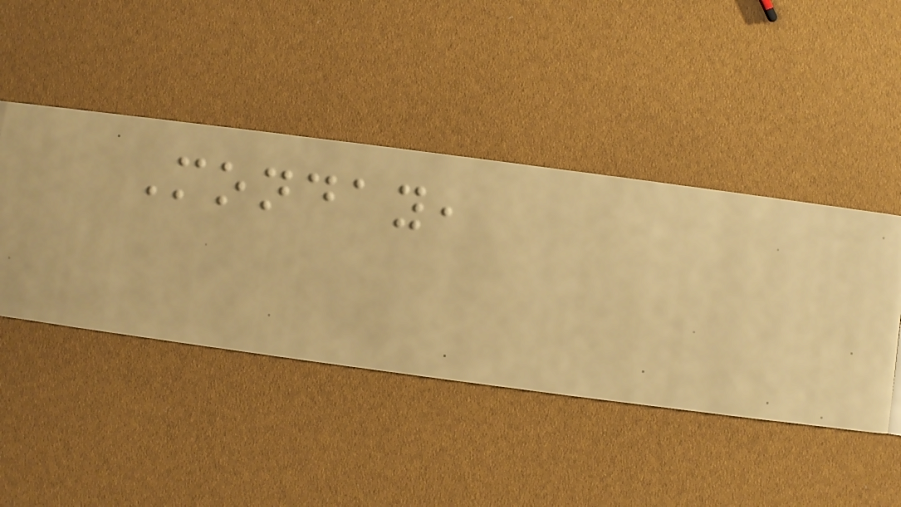Monday,
